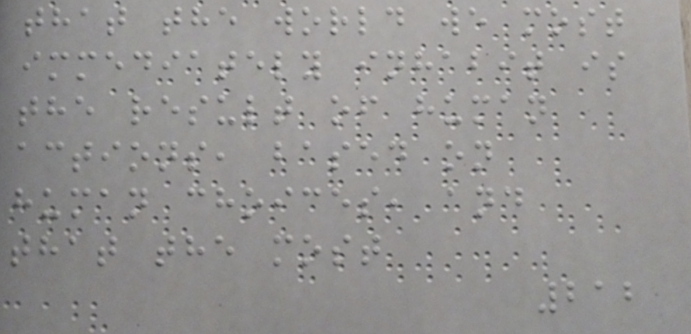that the world we most
immediately inhabit is
the result of human
actions, based on
human choices, and
that the most
212
